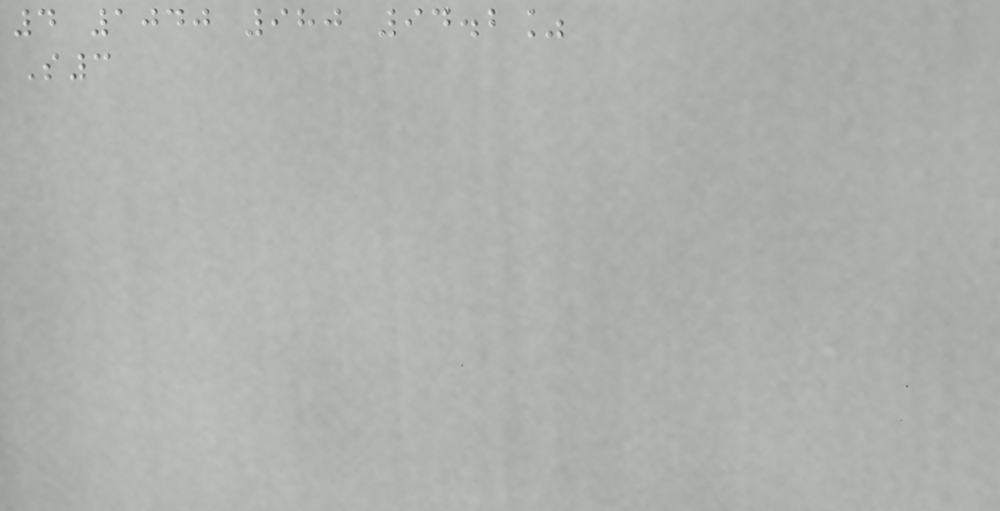4 1040 980 94.2%
S3
